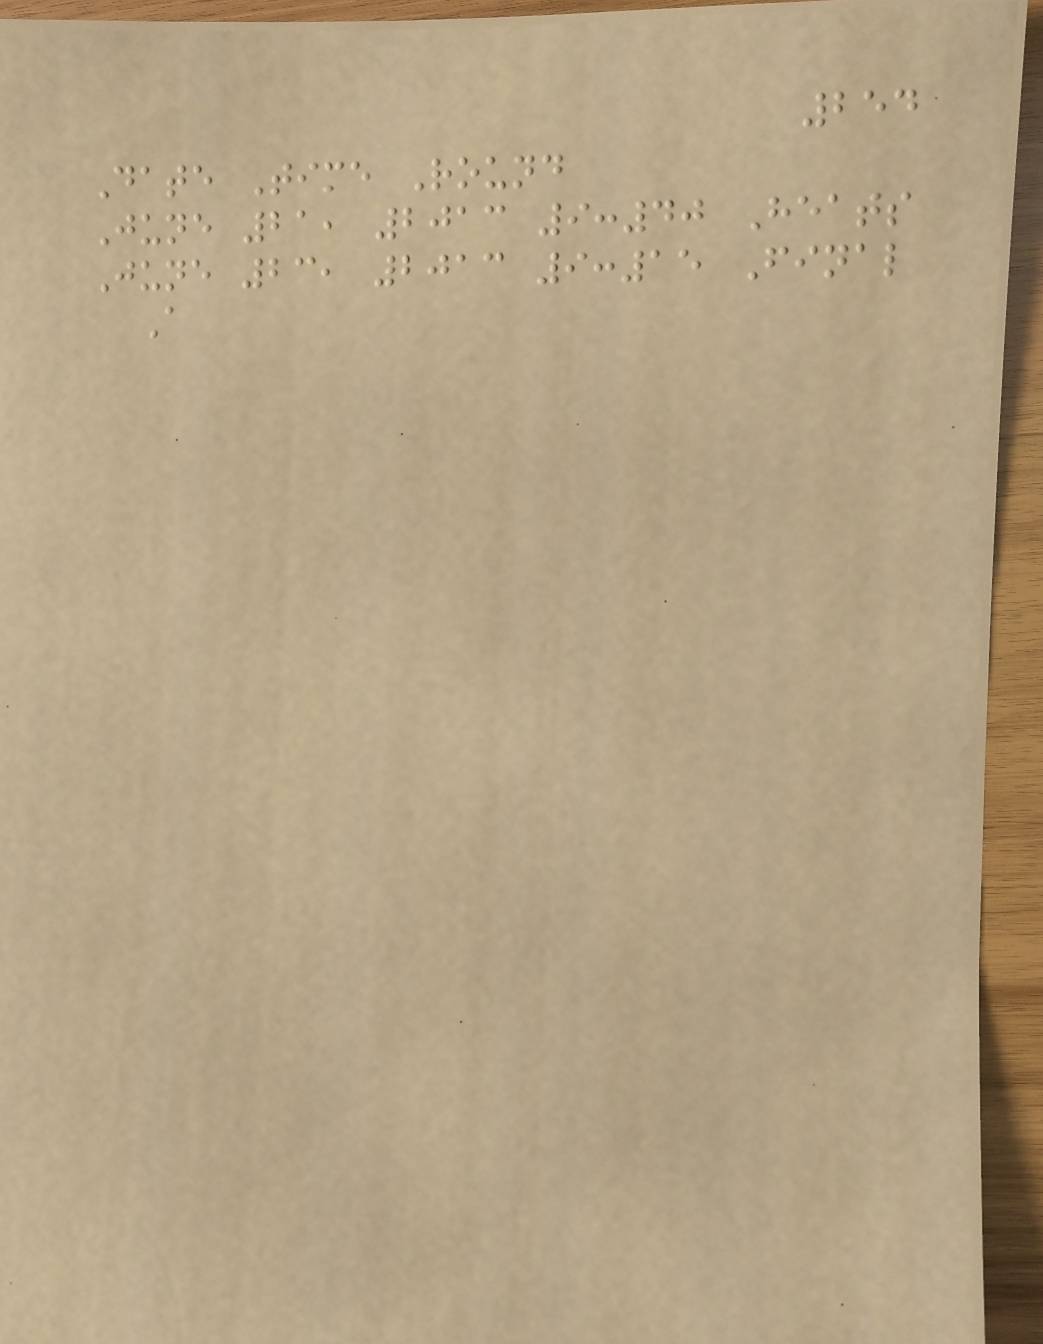254
Date Time Round
June 21, 2013 9:40 Heats
June 23, 2013 9:15 Final
A
